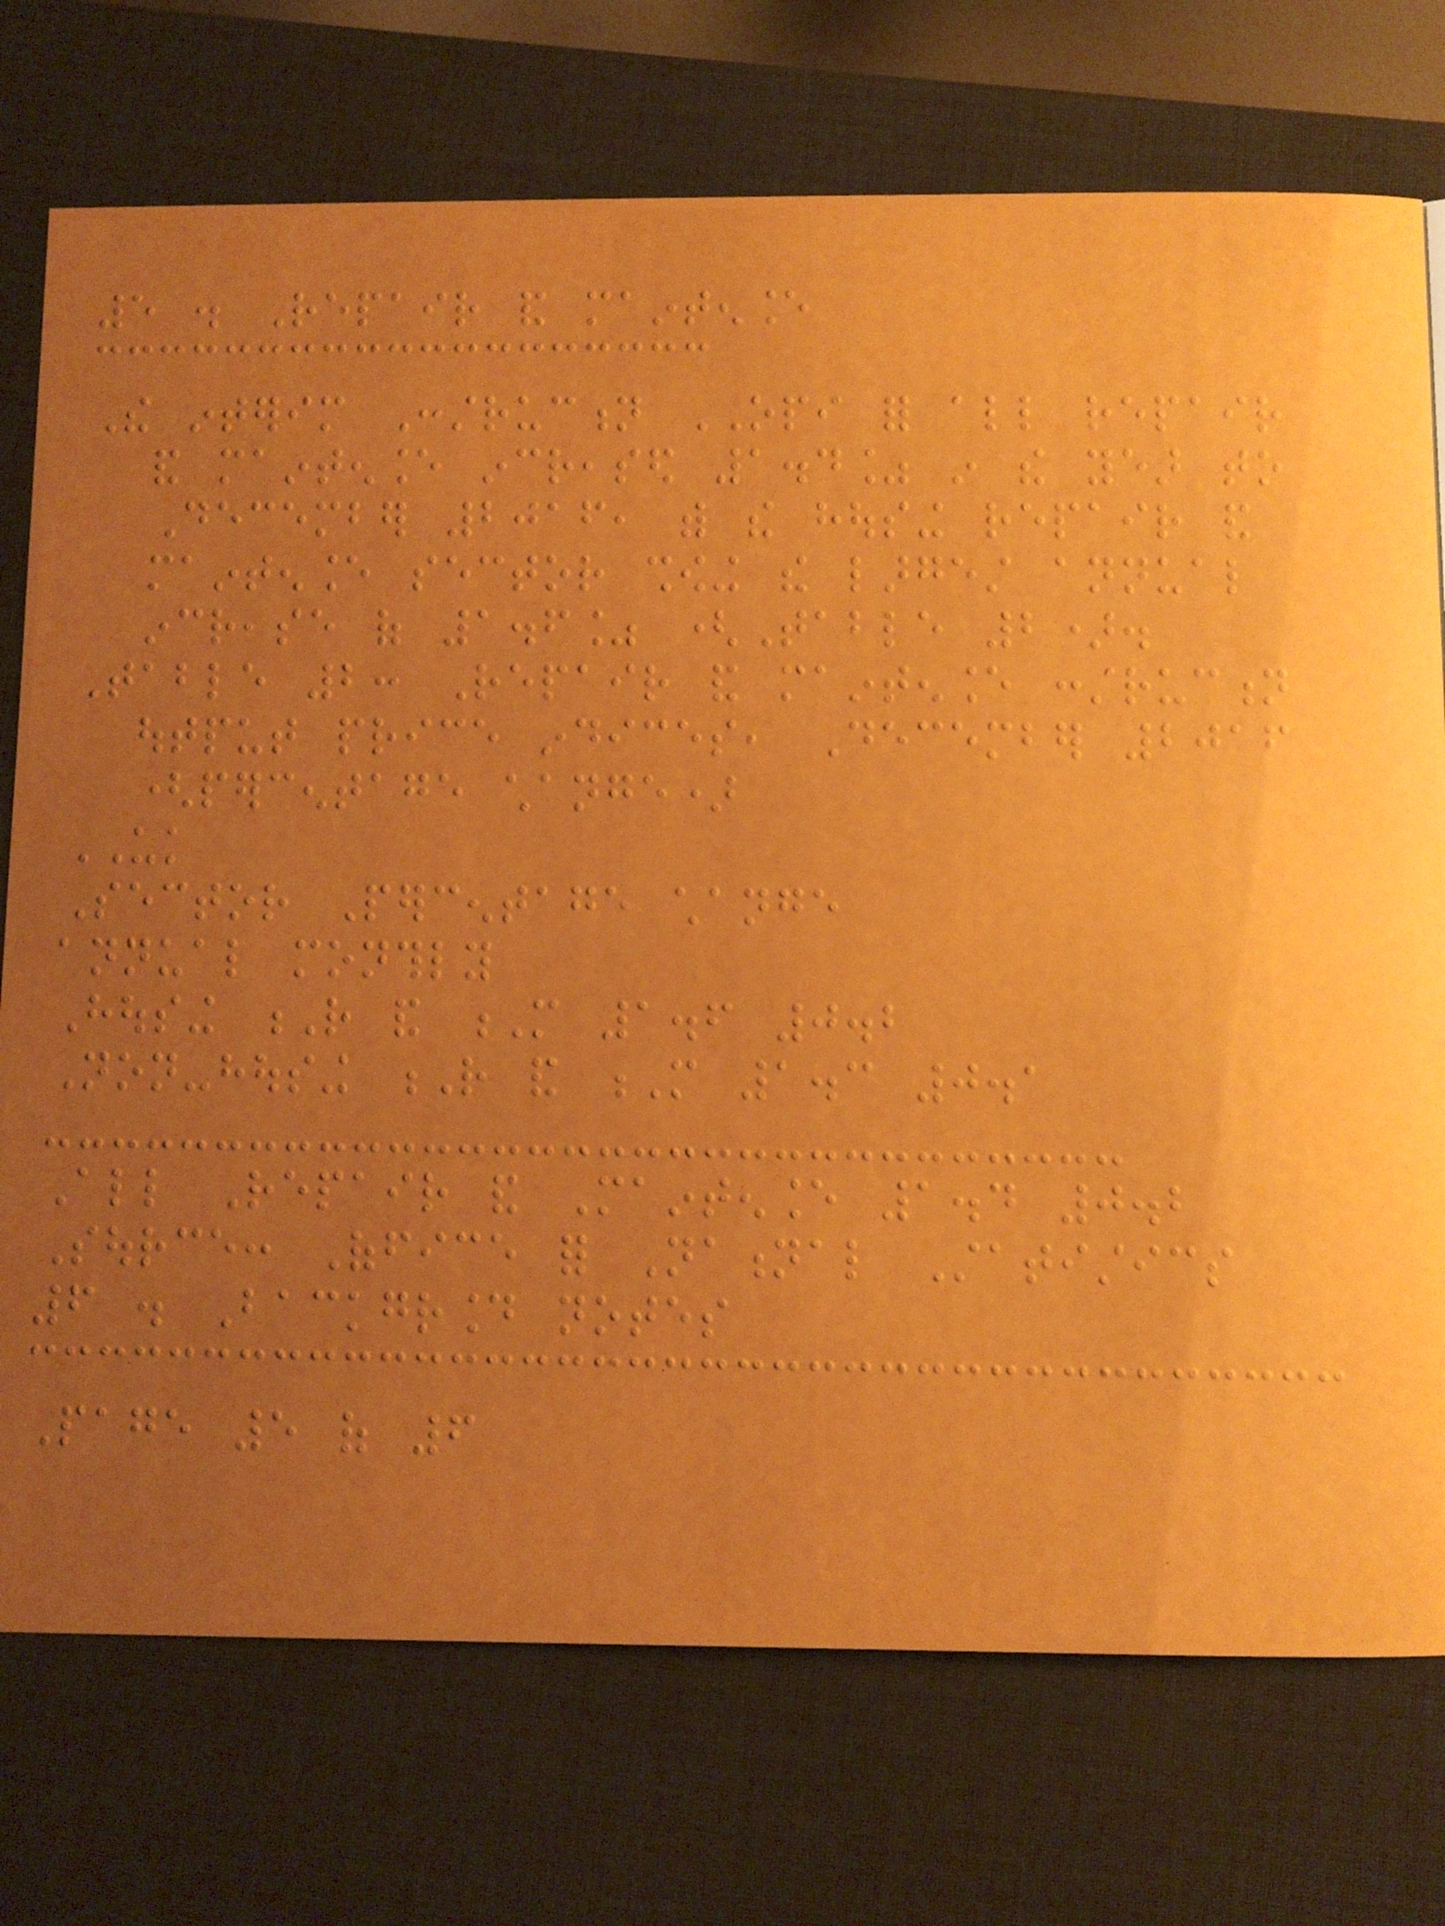5 . Repair and maintenance
The interim Construction OPI for all repair
and maintenance increased 1.4% in the year to
December 2016, with the housing repair and
maintenance sector showing the largest annual
increase of 1.6% (Table 2).
Table 2: Repair and maintenance construction
output price indices, December 2016
(percentage change)
UK
Sector Percentage change
annual monthly
Housing R and M 1.6 0.2
Non-housing R and M 1.3 0.1
All Repair and Maintenance 1.4 0.2
Source: Office for National Statistics
6 . Background notes
Page 5 of 6
